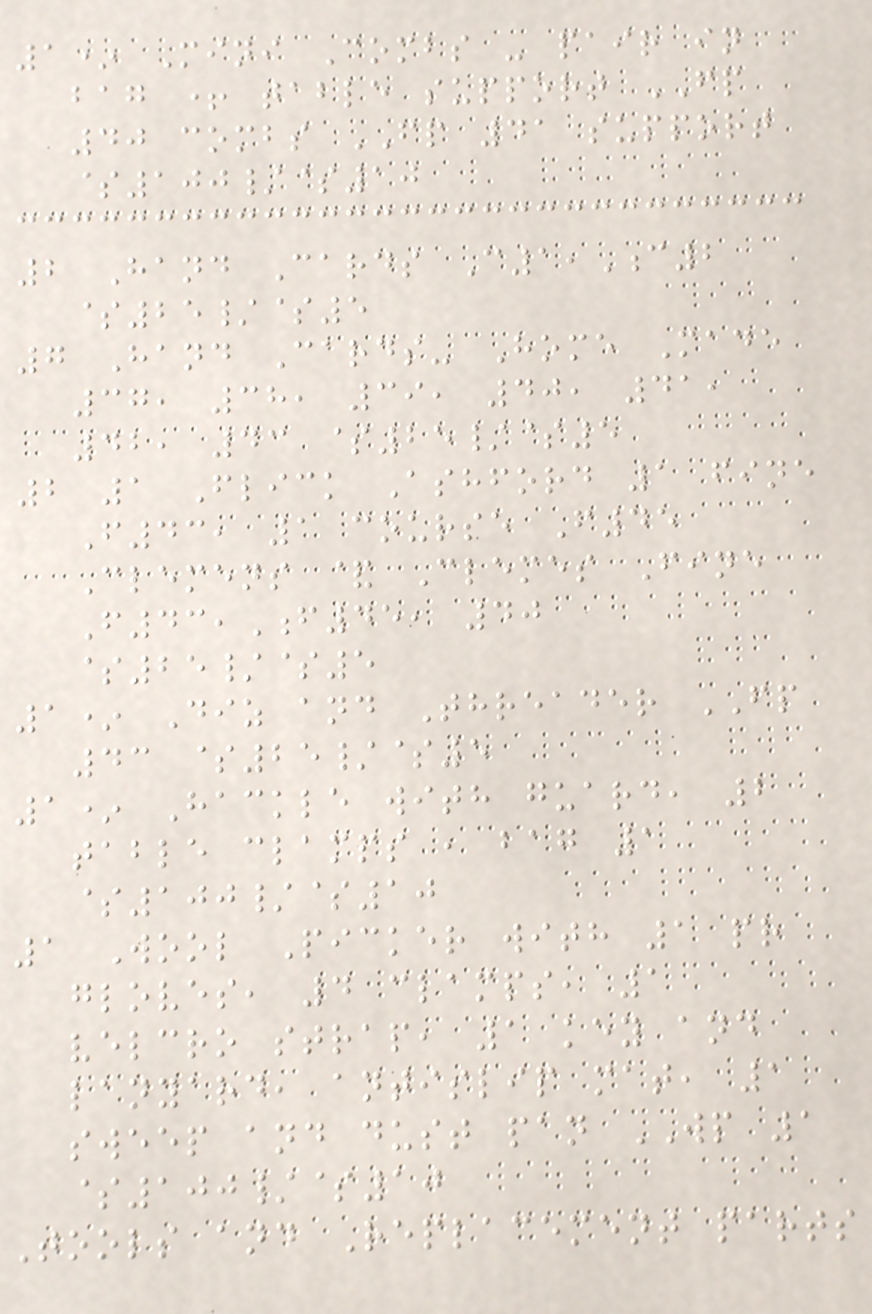1* Mini Combs - pair in
bag + table support FP
40 combs FP 41 support
$100/$10
2 Hand Cards C1,C2
$25/$5
7 Hand Cards- Home Made
37, 38, 39, 40, 41,
42, 43 $25/$5
2 1 Flick Ashford 1 fine
F43, 1 course F45
Clemens & Clemes Fine
F43,F45, 40
$25/$5
1* Diz and Threader FP
43 $25/$5
1* Hackle with guard, 2
table clamps , bag 1
$100/$10
1 Wool Picker with 1 pr
gloves, 4 clamps, 1
velcro strap, 1 key and
lanyard, antislip mat, 1
sweep and dust pan WP 1
$100/$10
Tools and Replacement parts
